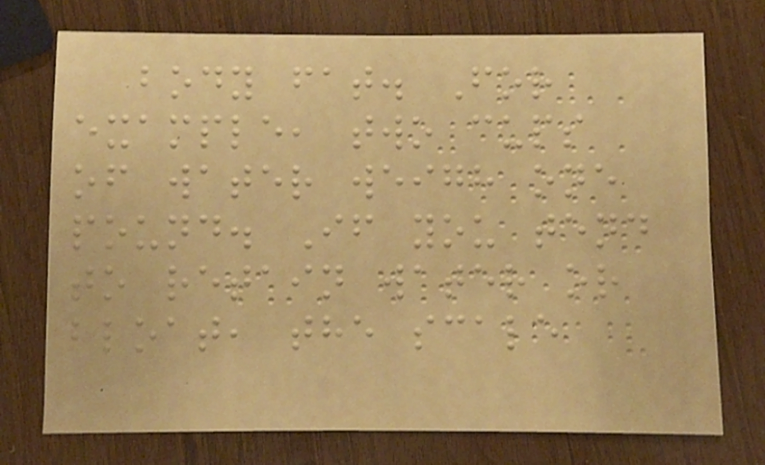body fat. For
example, two cups
of water weigh one
pound. If you tend
to retain water or
bloat, the scale
